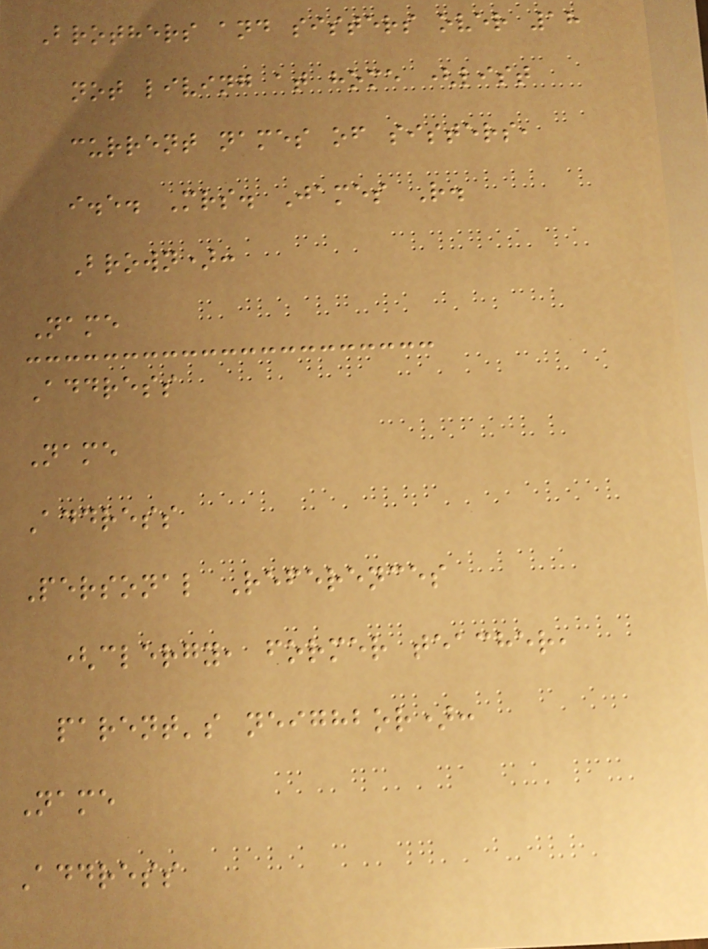Brothers and sisters over 18
not living at home (list
current names of sisters,
i.e. Mrs. James R.
Brown):
Name
Address
Name
Address
Personal References
(clergy, former teacher,
parent's neighbor):
Name
Address
